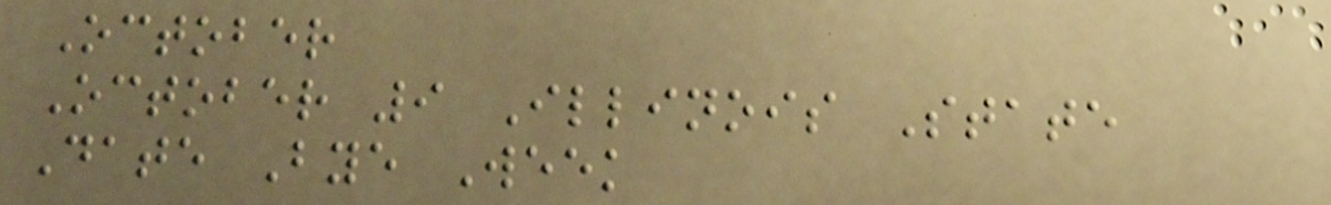October
October 9 Illinois State
Date Bye Week
